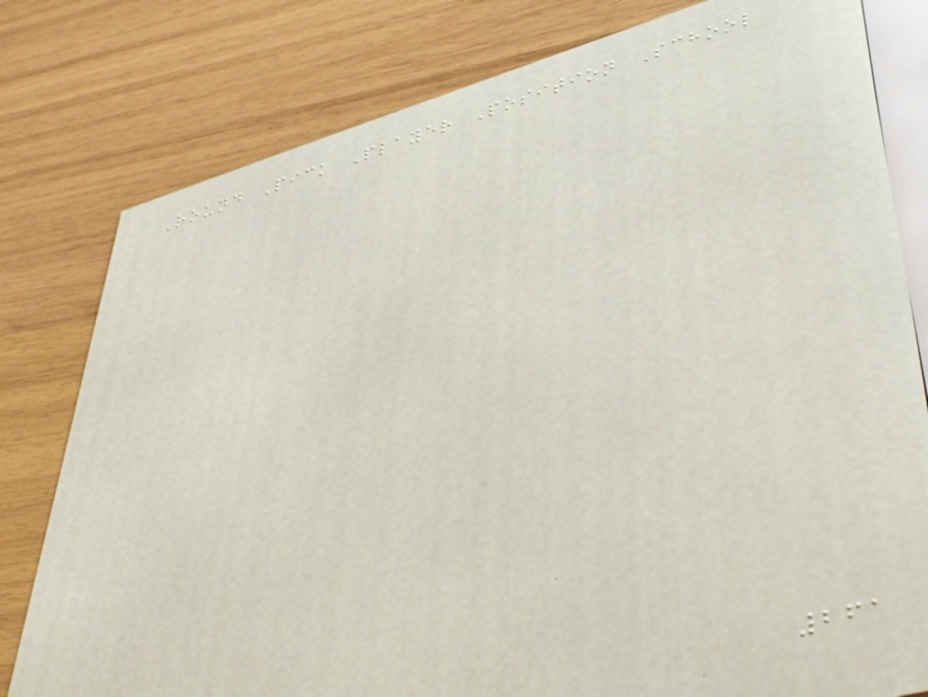Round Pick Player Position School
261
